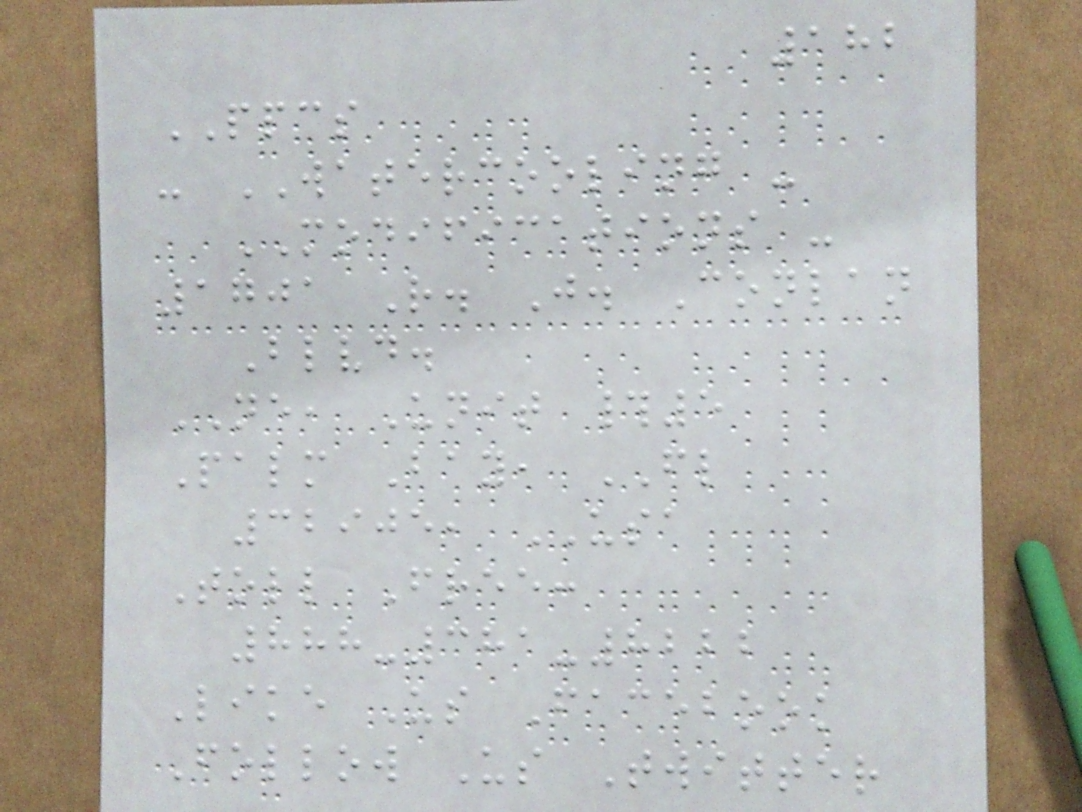182
PPCS
- WATERCOOLING -
MODIFICATIONS -
1701 R. J. Conlan
Blvd.
NE, Unit #5
Palm Bay, FL
32905, USA
Toll Free:
888-381-8222
Like Us Facebook
Follow Us Twitter
